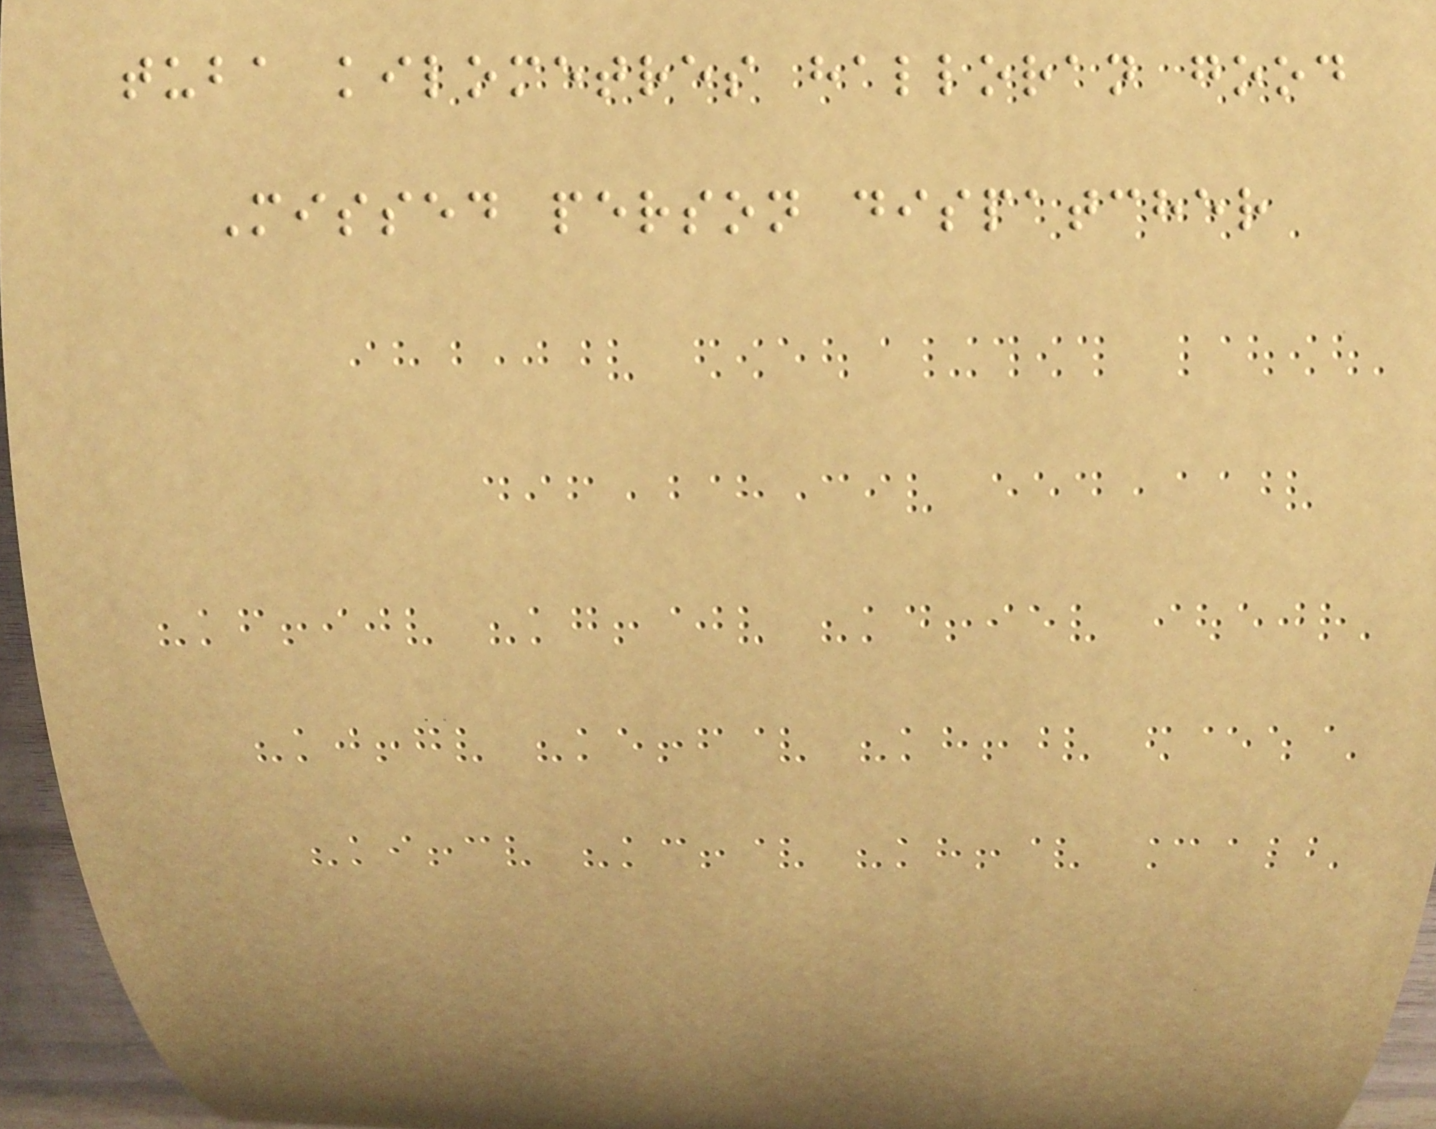tuba kilometres halloran good
Missed person dispatcher
